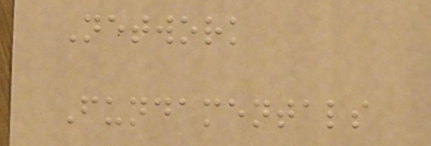Network
Fundamentals
